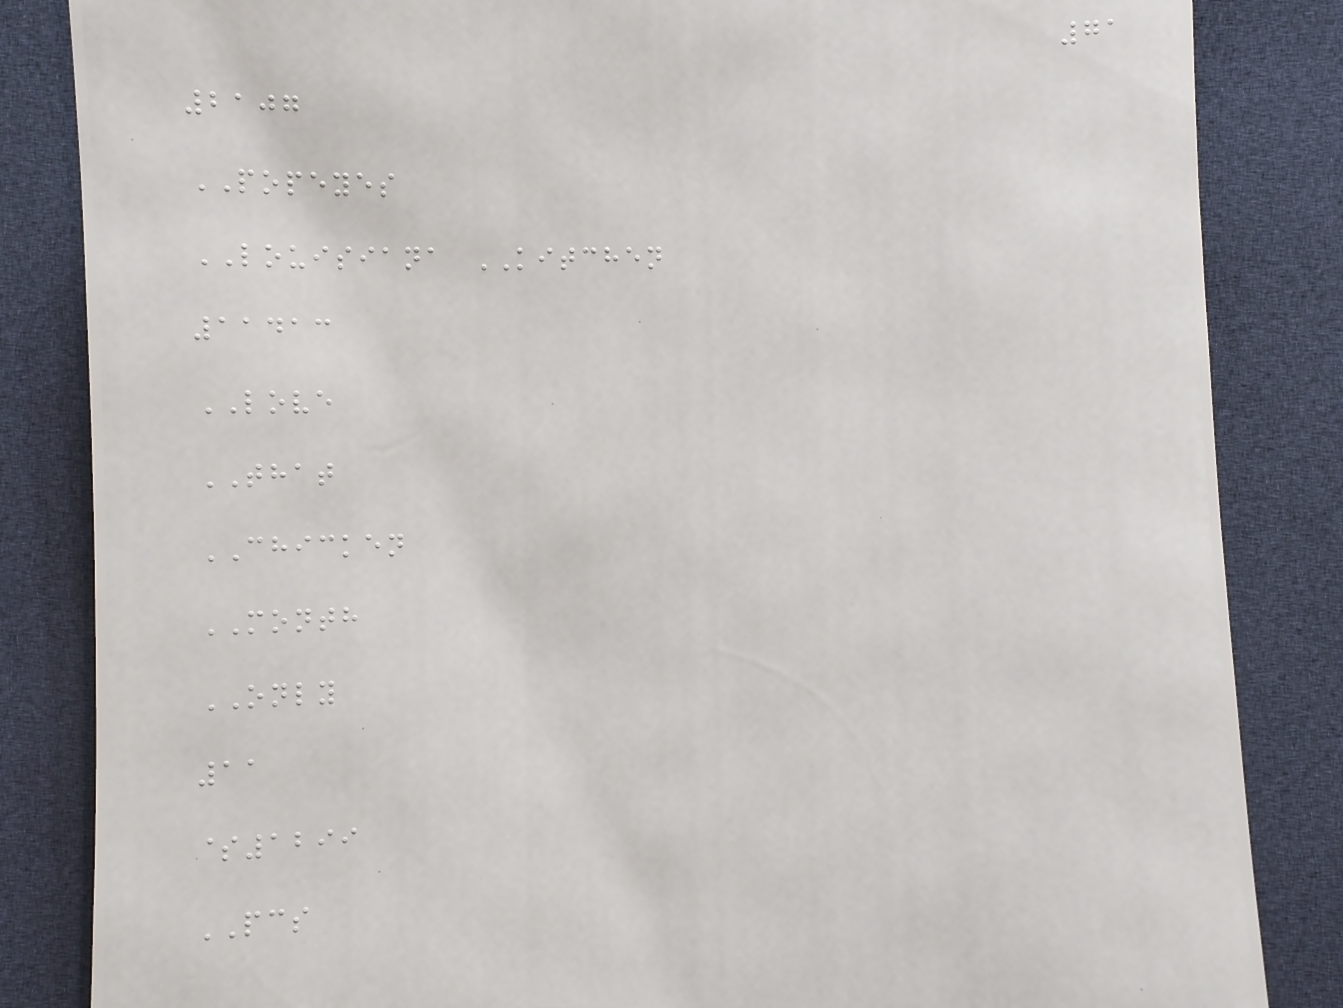71
2107
POPEYES
LOUISIANA KITCHEN
11413
LOVE
THAT
CHICKEN
MONTH
ONLY
11
$1299
PCS
